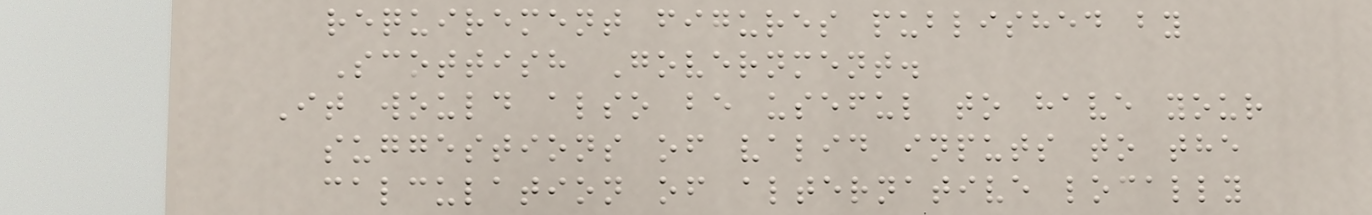requirement figures published by
Scottish Government.
It would also be useful to have your
suggestions of valid inputs to the
calculation of alternative locally
